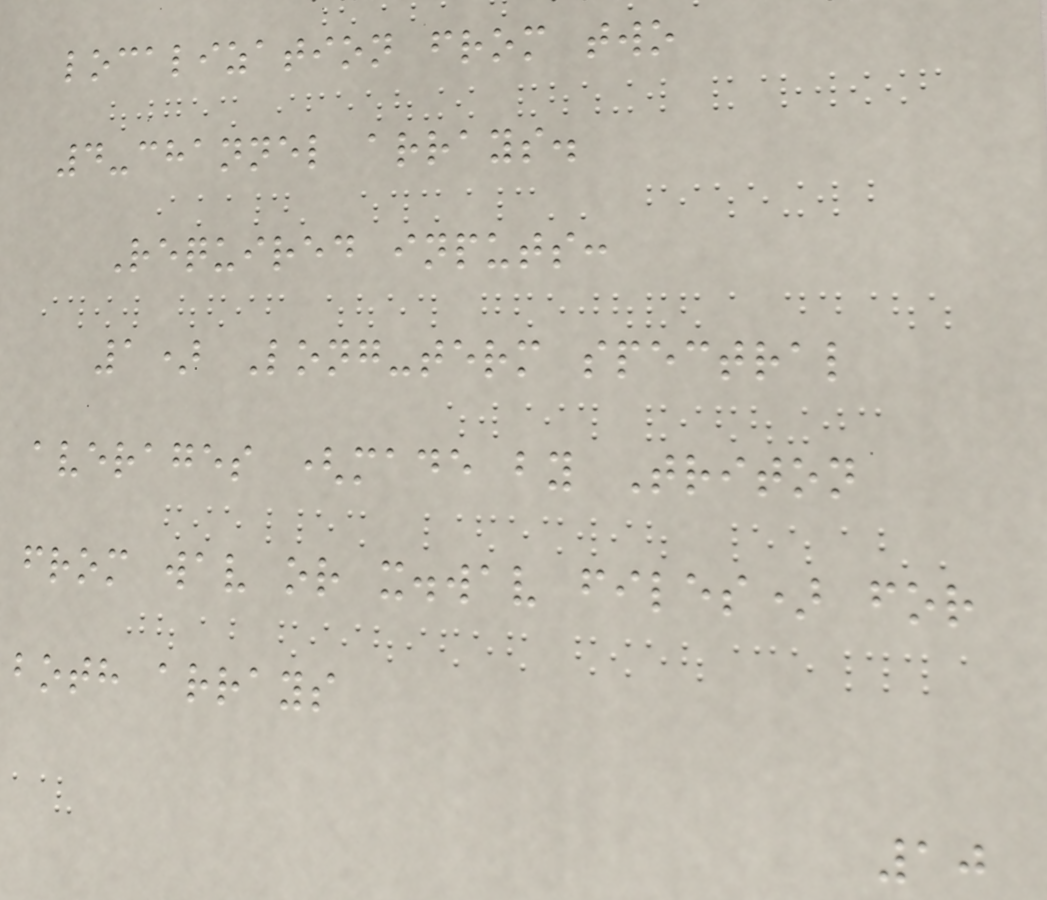localization from two
4-channel arrays.
Required inputs:
1) Long-term spectral
averages (made by Triton
from wav or x.wav files) for
both arrays
10
